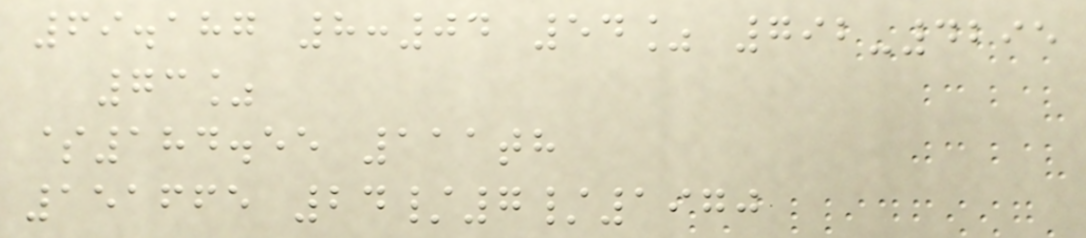69.187 8:04 54% 792-4295
73%
$184.55 111th
151665 24/7/1970
